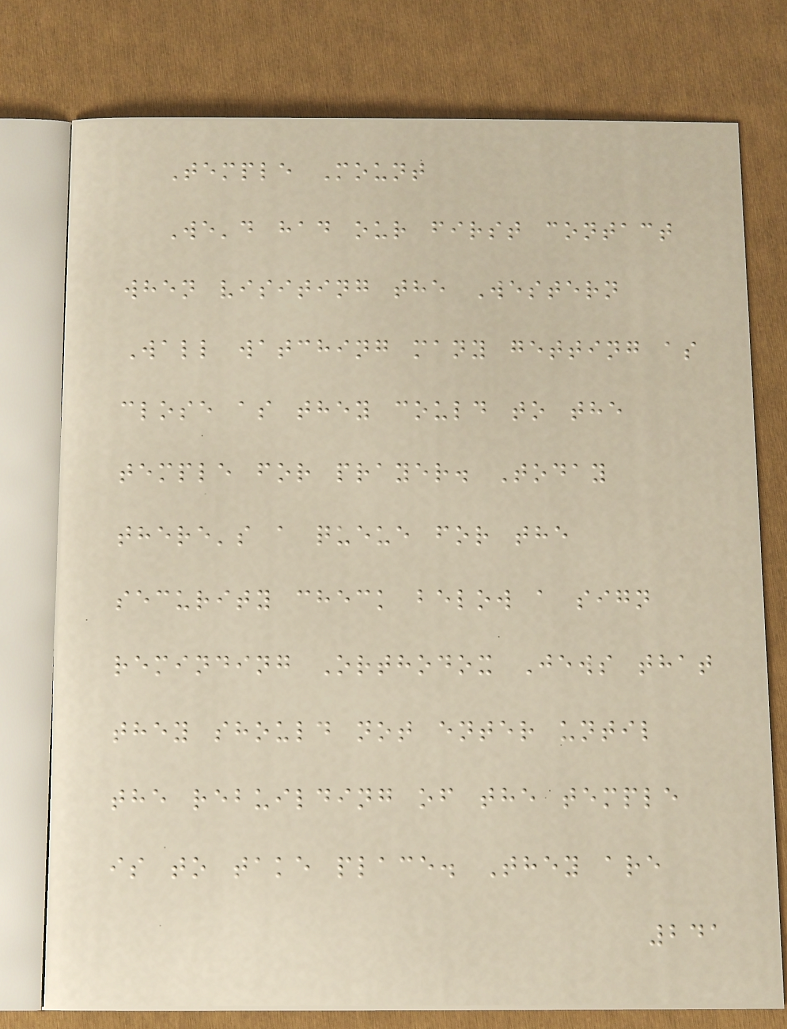Temple Mount
We'd had our first contact
when visiting the Western
Wall watching many getting as
close as they could to the
temple for prayer. Today
there's a queue for the
security check below a sign
reminding Orthodox Jews that
they should not enter until
the rebuilding of the temple
is to take place. They are
241
